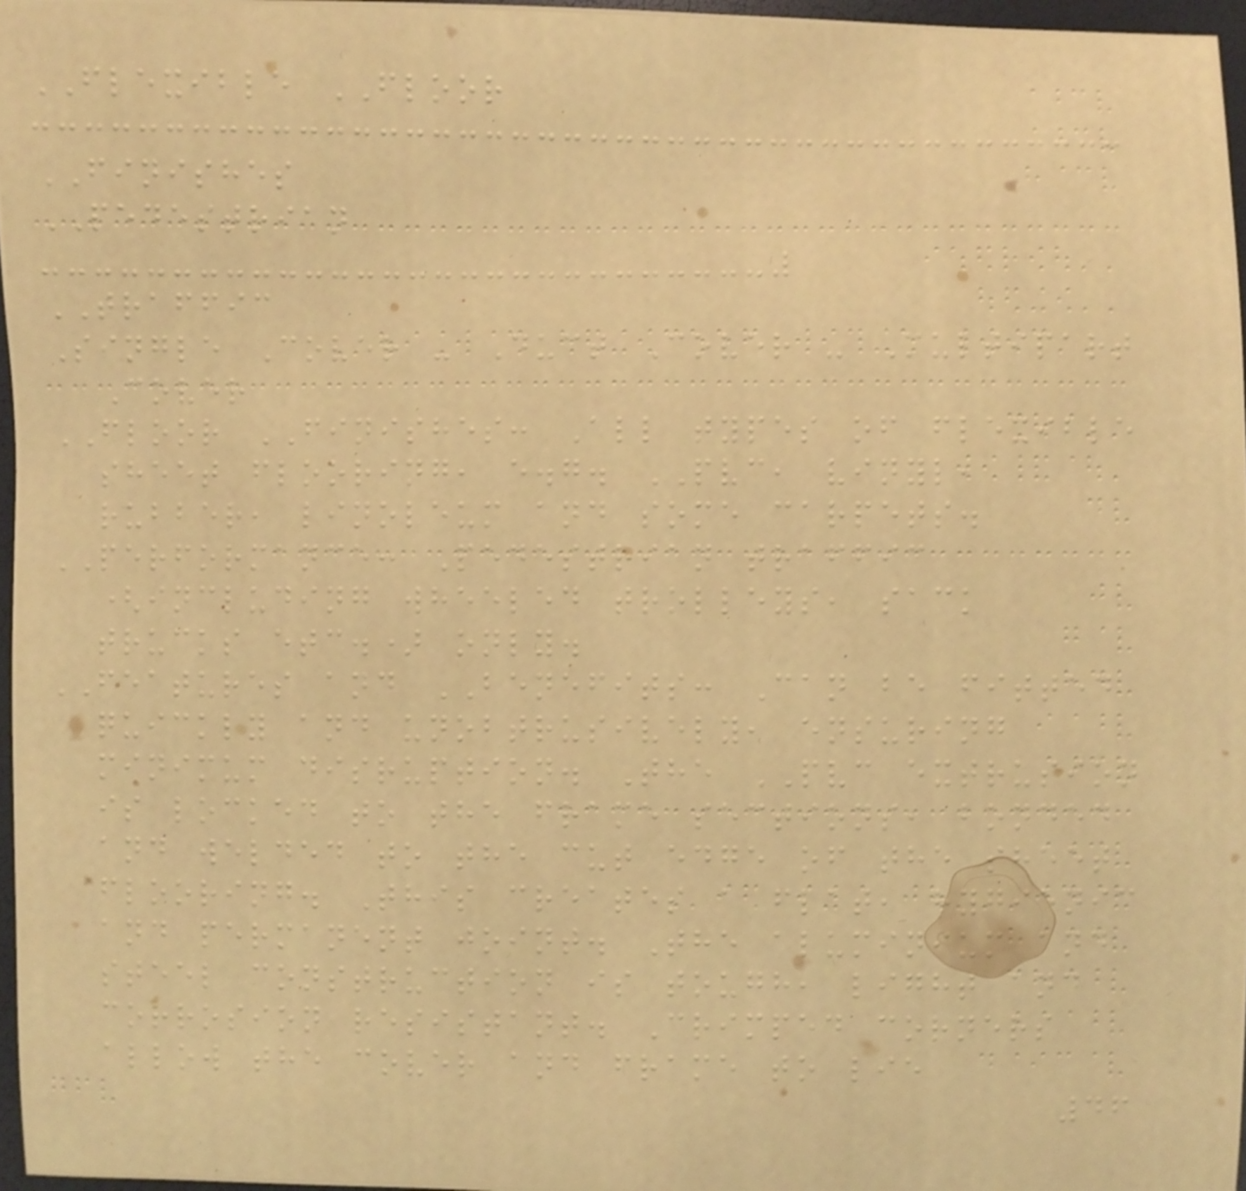FLEXIBLE FLOOR
FINISHES
PEDESTRIAN
TRAFFIC
Single Cover - Duct Cover - Multipart
Cover
FLOOR FINISHES: All types of flexible
sheet flooring, e.g. PVC, vinyl,
rubber, linoleum and some carpets.
PERFORMANCE: Pedestrian traffic
(including wheeled trolleys, sack
trucks etc.) only.
FEATURES and BENEFITS: Can be fitted
quickly and unobtrusively, ensuring
minimum disruption. The PVC extrusion
is locked to the frame sections, bonded
and welded to the cut edge of the sheet
flooring. This creates a flat, hygienic
and permanent joint. The aluminium and
steel construction is tough, light and
corrosion resistant. Crimped corners
allow the cover and frame to lie
46
